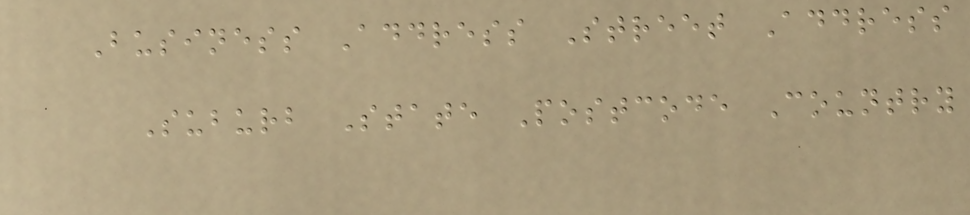Business Address Street Address
Suburb State Postcode Country
